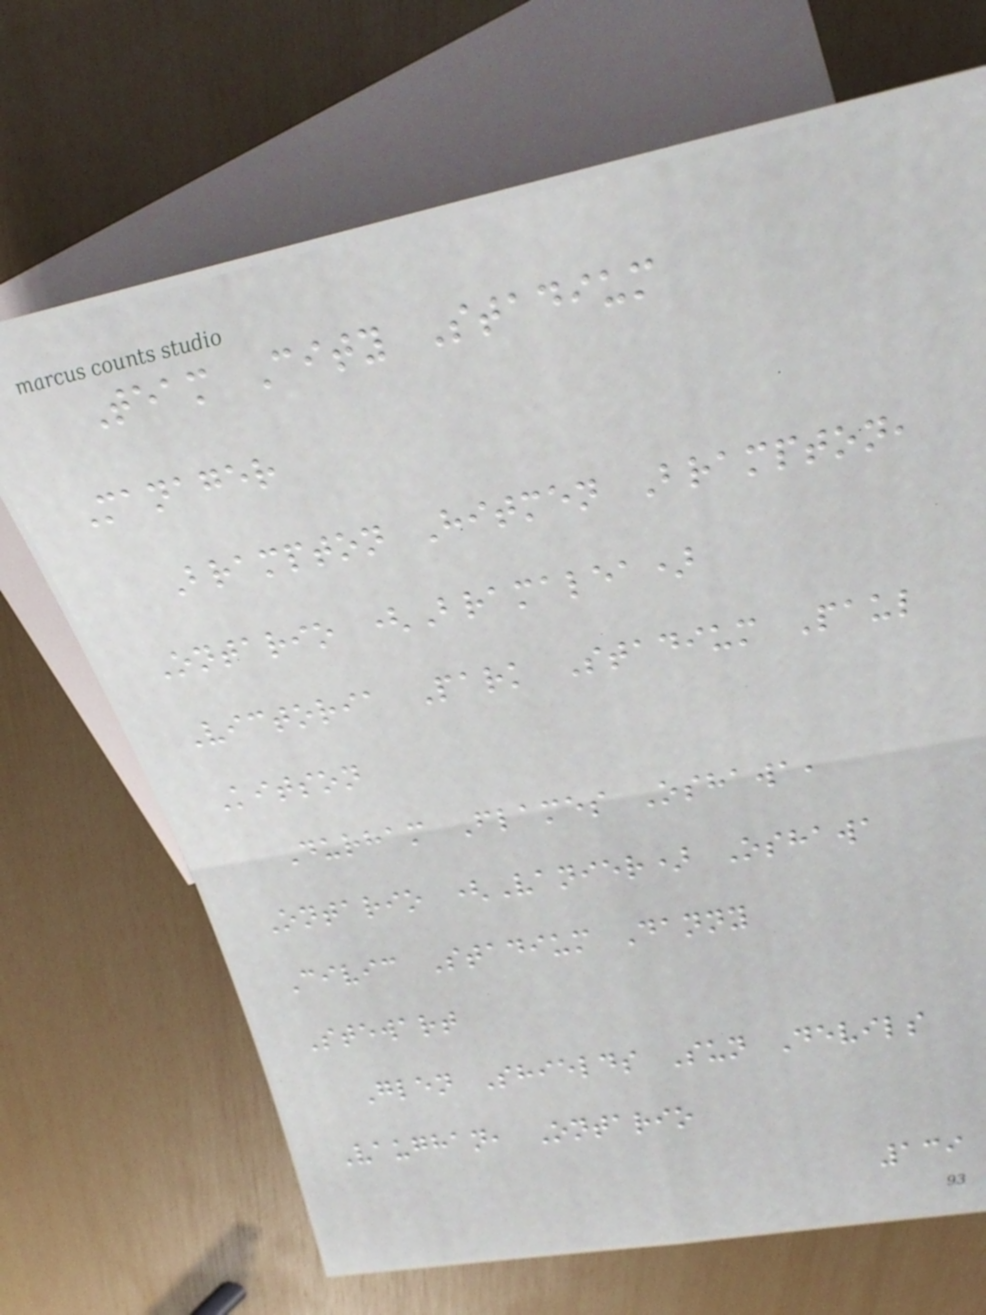Team City Stadium
Manager
Brampton Hitmen Brampton,
Ontario (Bramalea)
Victoria Park Stadium Paul
Kitson
Durham Flames Oshawa,
Ontario (Vanier) Oshawa
Civic Stadium Danny
Stewart
Glen Shields Sun Devils
Vaughan, Ontario
139
